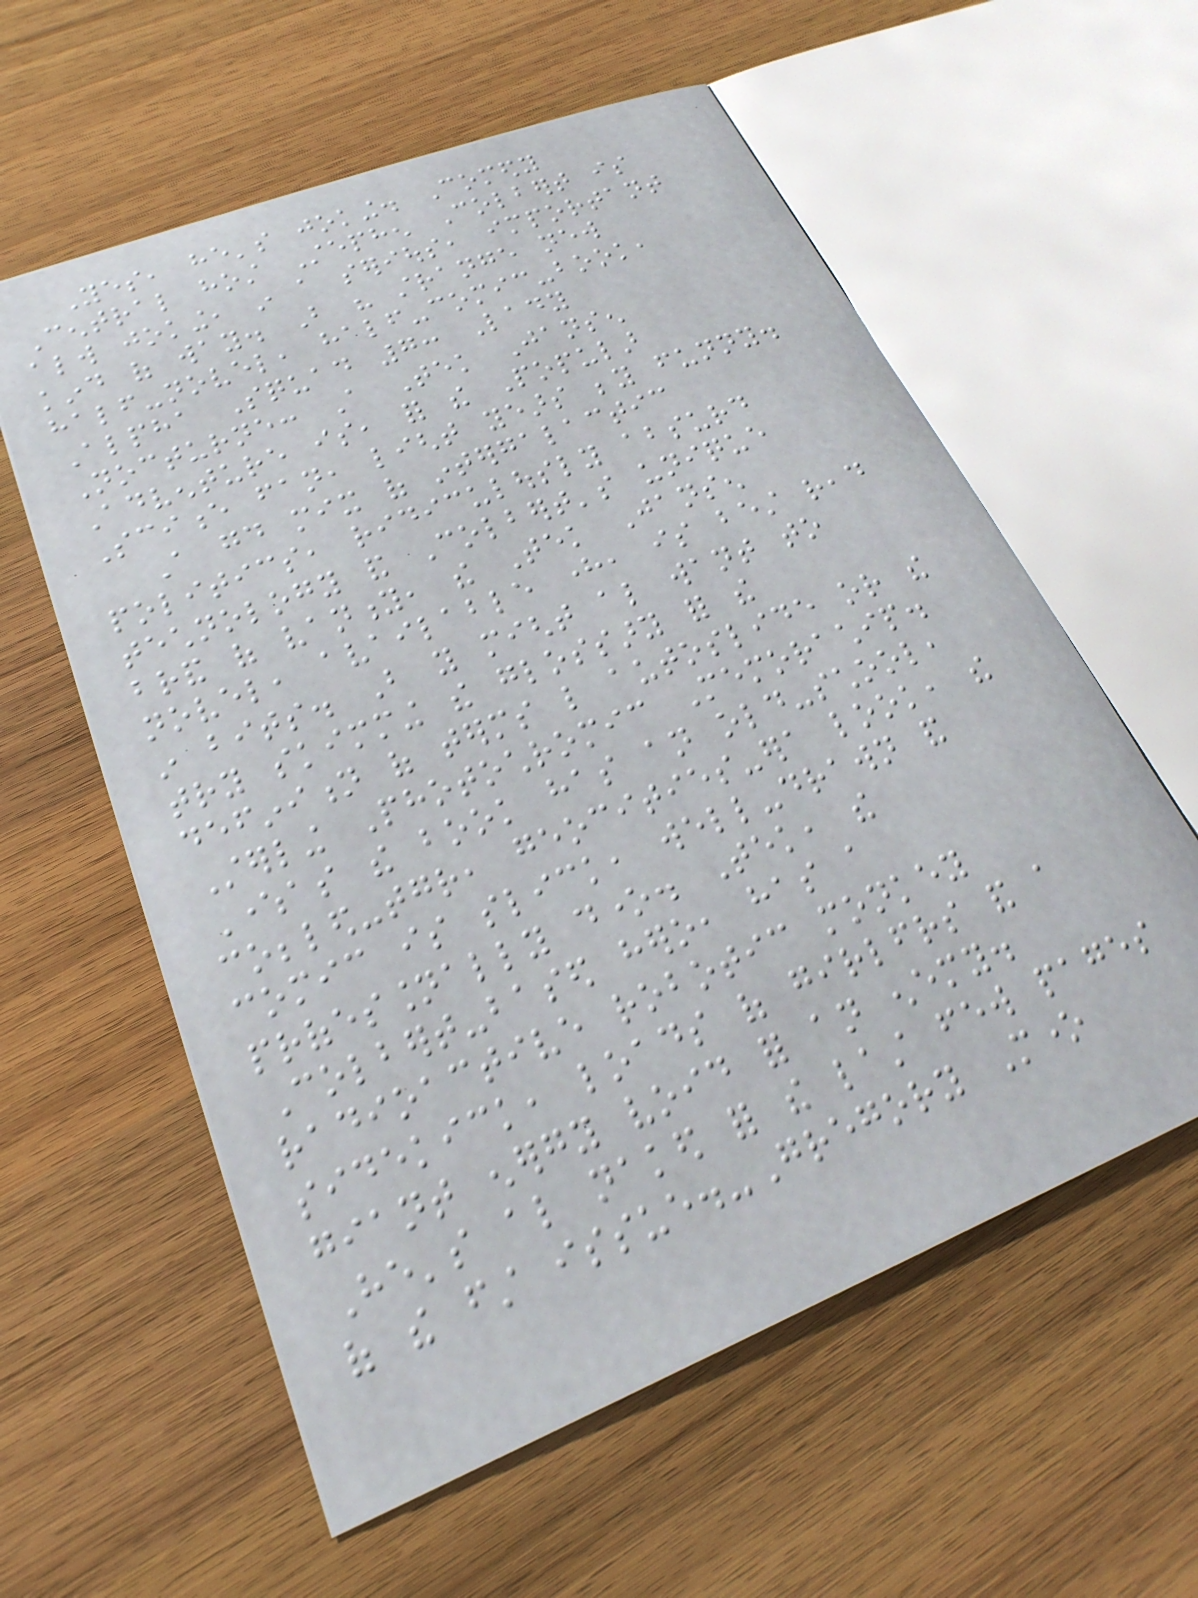Yes, he's joking. Comedy
Central host Stephen Colbert is
always joking, in a serious, important
kind of way. But his strange new
half-novel, half-comic-book,
Alpha Squad 7: Lady
Nocturne: A Tek Jansen
Adventure is, for the Popular
Science fan, light years beyond funny.
A good mix of intergalactic
politics, ridiculously absurd
technology and Colbert's unique
brand of vanity, the Tek Jansen
novel, available here, is best read
in bits. But you might also want to
try skimming the glossary for the
definition of terms like autoslide or the
Sterling Photochromic Memorachip.
Whereas the book has an old-school,
cobbled-together, geocities-era look, the
comic is slick, well-drawn and
professionally done. Tek, the
Colbert-based hero, has a
radioactive robotic monkey
sidekick, loads of girlfriends and a
giant energy void for an enemy.
He's also naked for the last few pages
of the first issue.-Gregory Mone
